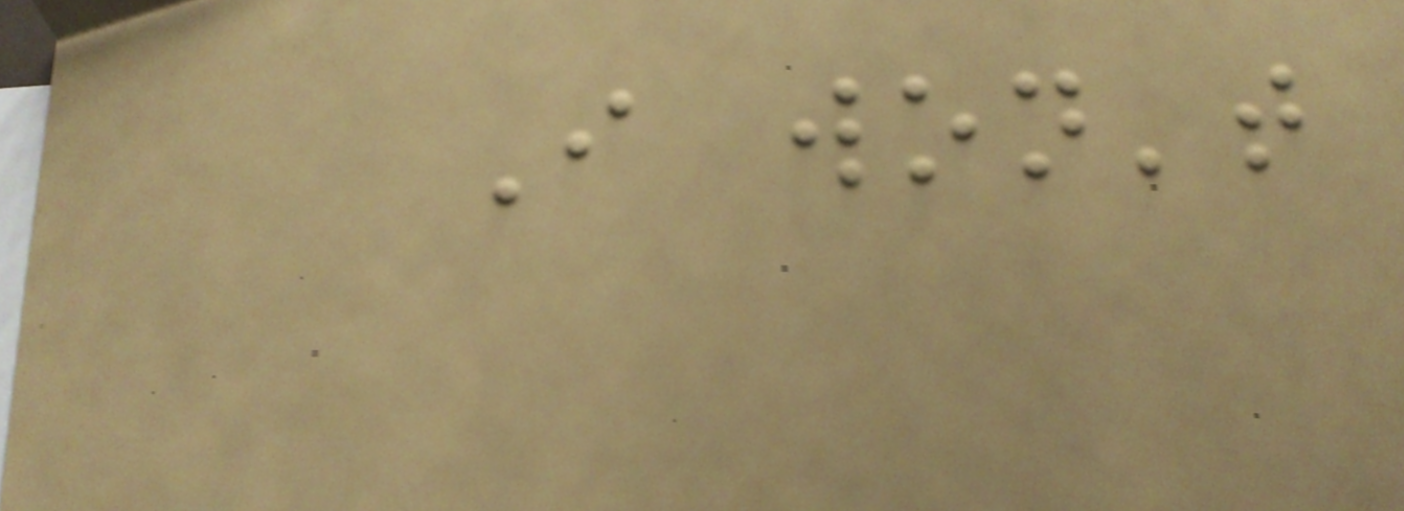I won't
